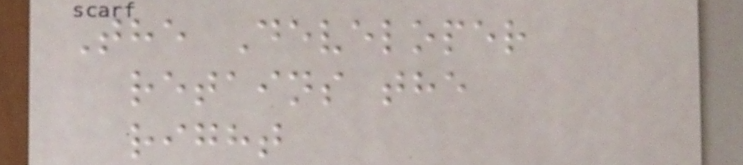The Developer
retains the
right
